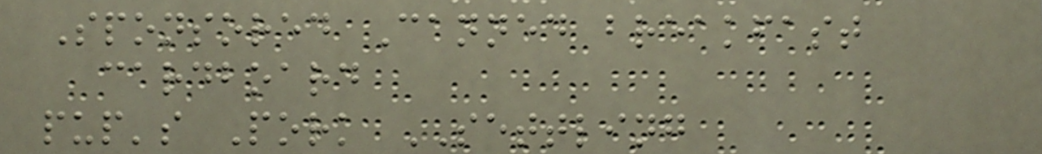Sponsored Canned breakfast
cardboard
pup's Pork SETTLING
